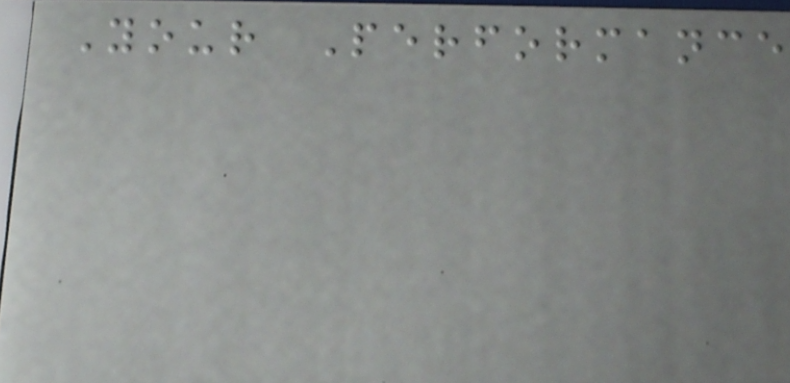Your Performance
